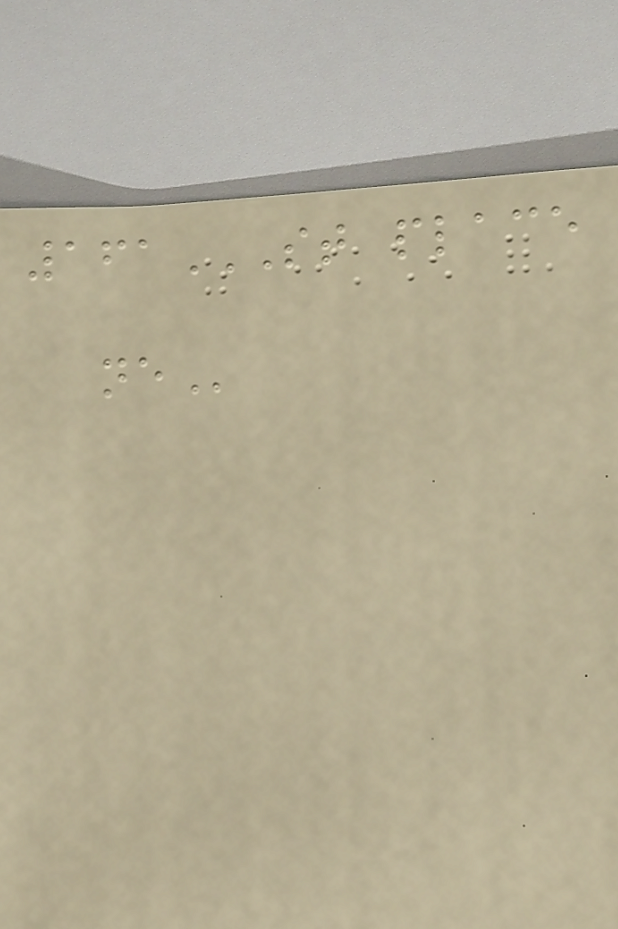161ST PLACE
NE
